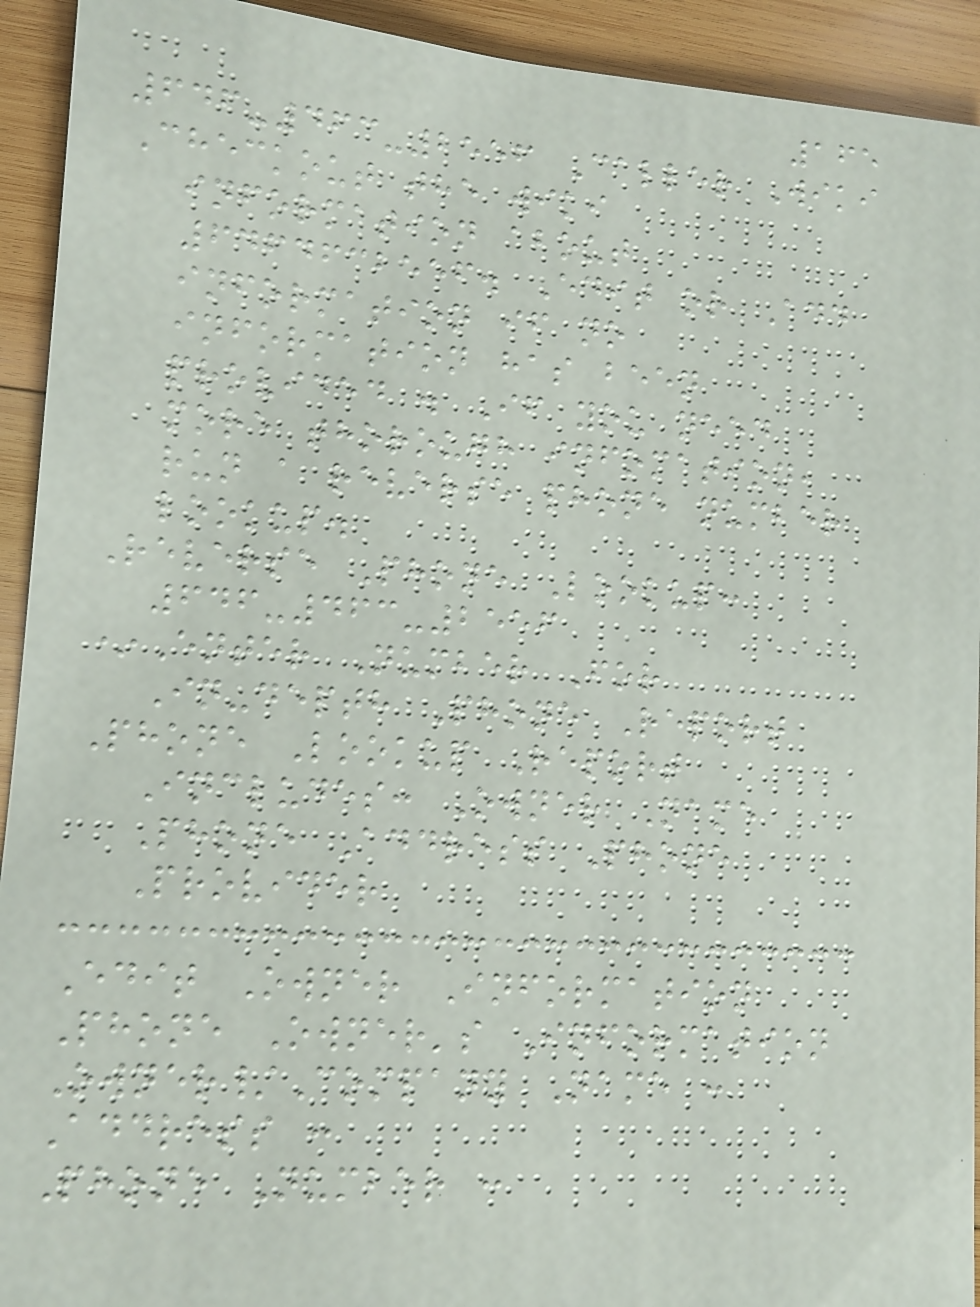165
646-463-2556 Caller Wiki
Checkout the wiki
information about
6464632556. Edit or Add
information if no
information has been
provided . If you need
more thorough infomation,
run a reverse phone number
lookup.
Reverse Phone Lookup:
646-463-2556
*Enter Number For
In-depth Phone Report
Phone Lookup Report
Includes: Owner Name
Phone Address Phone
Provider
Edit Owner Information
Phone Owner's Information
Owner/Company Name :
Address :
Phone Number :
